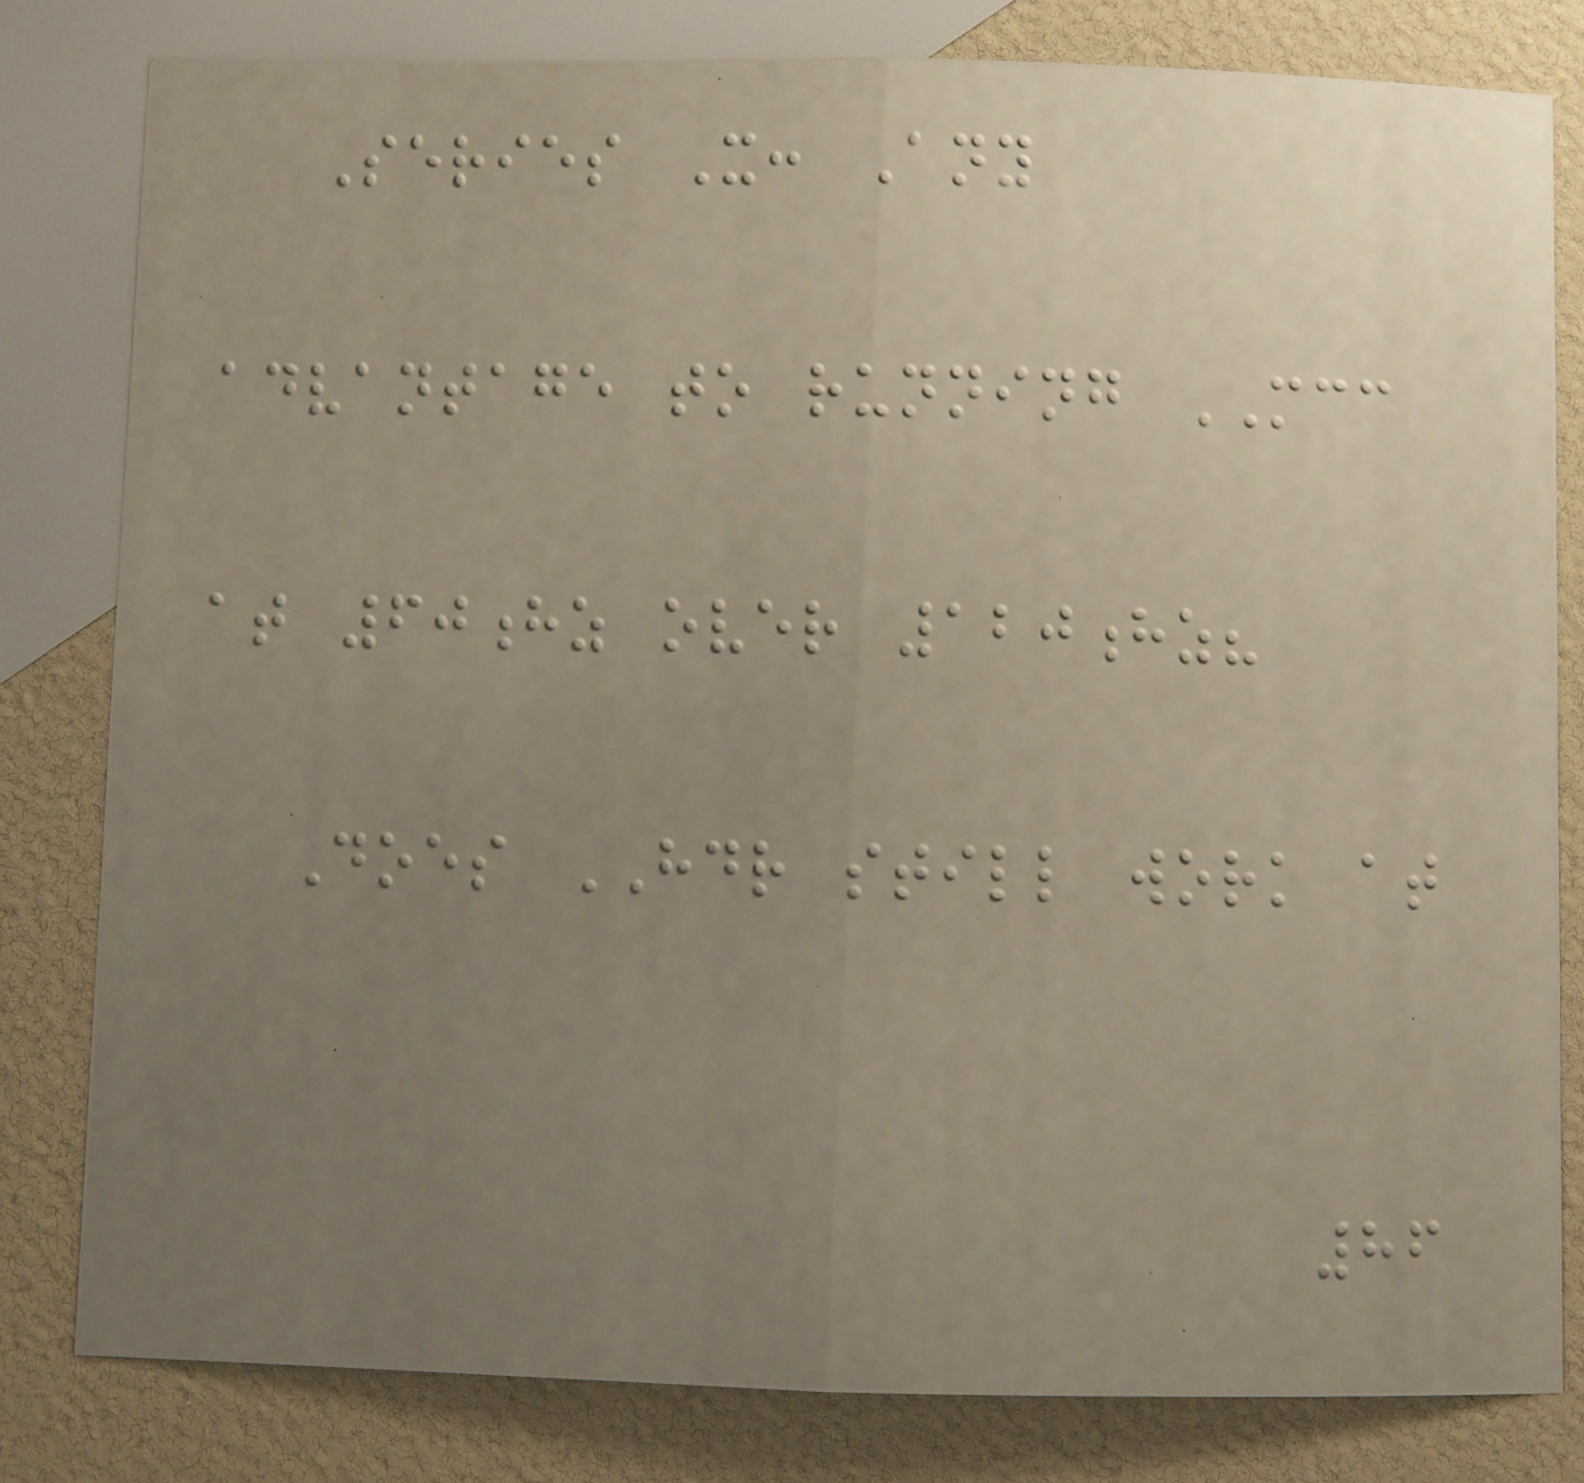Series X: Any
advantage to running MCC
at 60hz over 120hz?
Does HDR still work at
86
